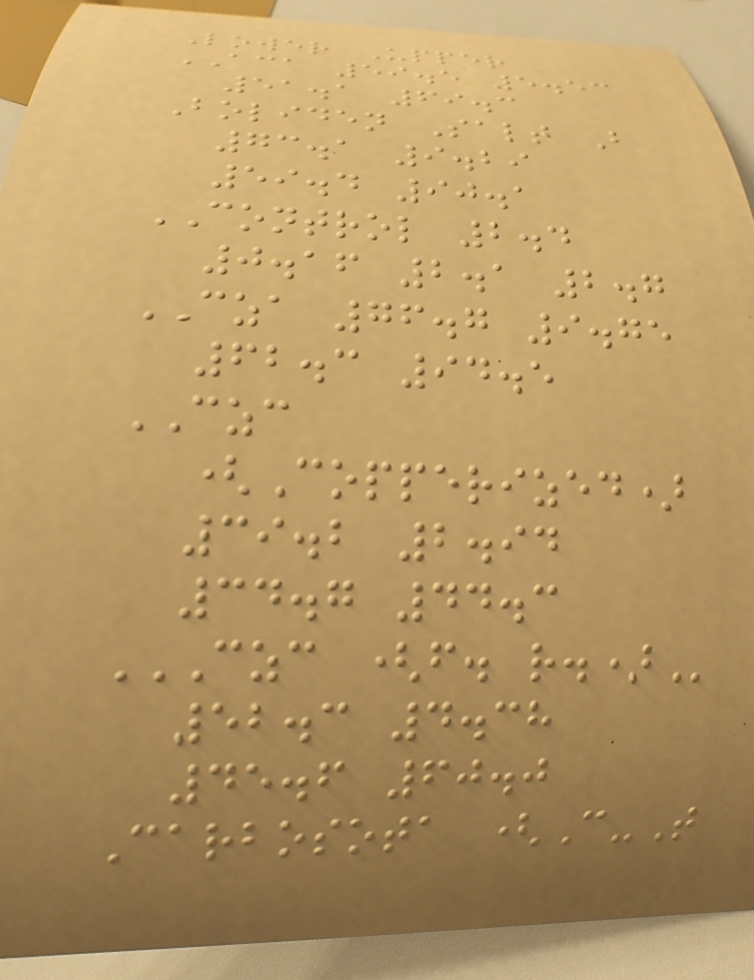Lower Upper
ACA 59.5 5.53
51.1 69.3
Boliden Salt B
73.1 9.29
59.4 90.1
CONTROL 2.4
0.16 2.1 2.7
CZA 76.7 9.75
62.3 94.5
CZC
(Copperized)
39.2 2.94
34.7 44.3
CZC (F. R.)
52.3 4.38
45.6 60.0
Carbosota (C-T
